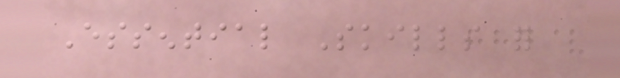Essential Skills for
